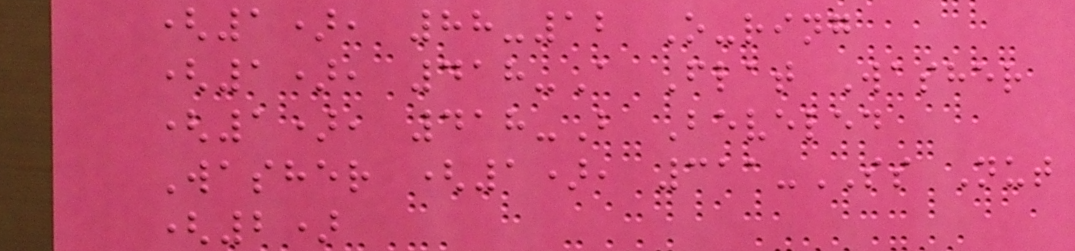(1), 88-12 O-ring
(1), 418-A Flat Washer
(1), 418-B Beveled
Washer (1), 311-SS Nut
(2)
